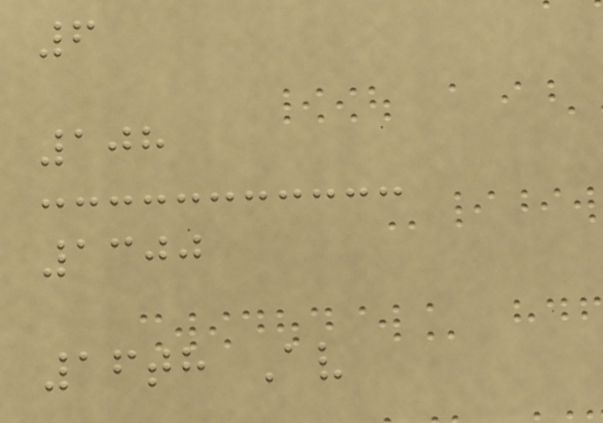6
108
1300
16th Av
